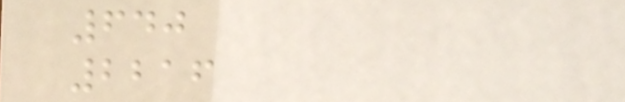640
2216
